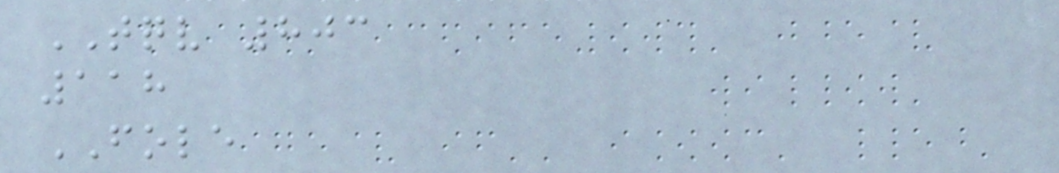TQV 803
118
FOLE
